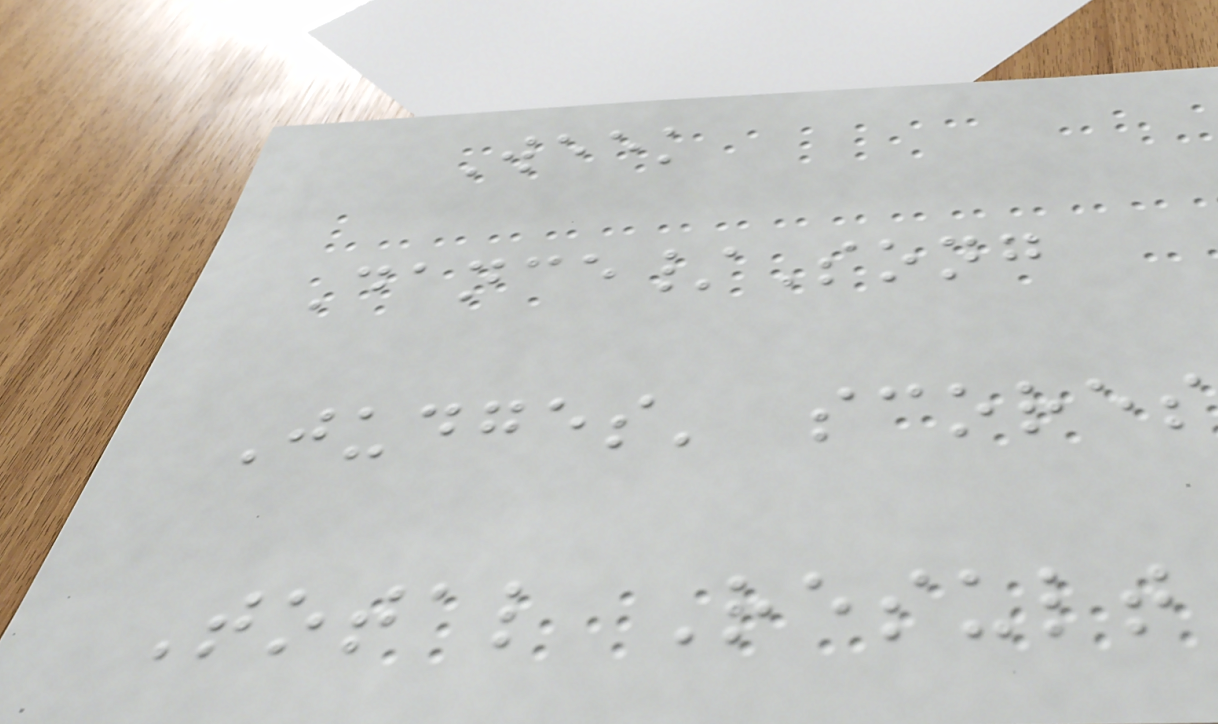Week
Dance/Song
Judges' scores
Total Result
